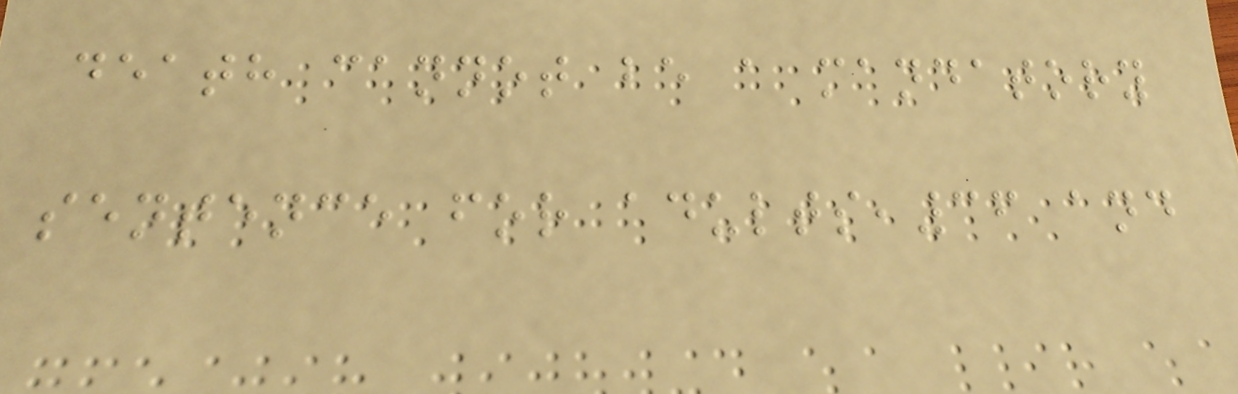death cannot be a mandatory
sentence for adults,36 and
